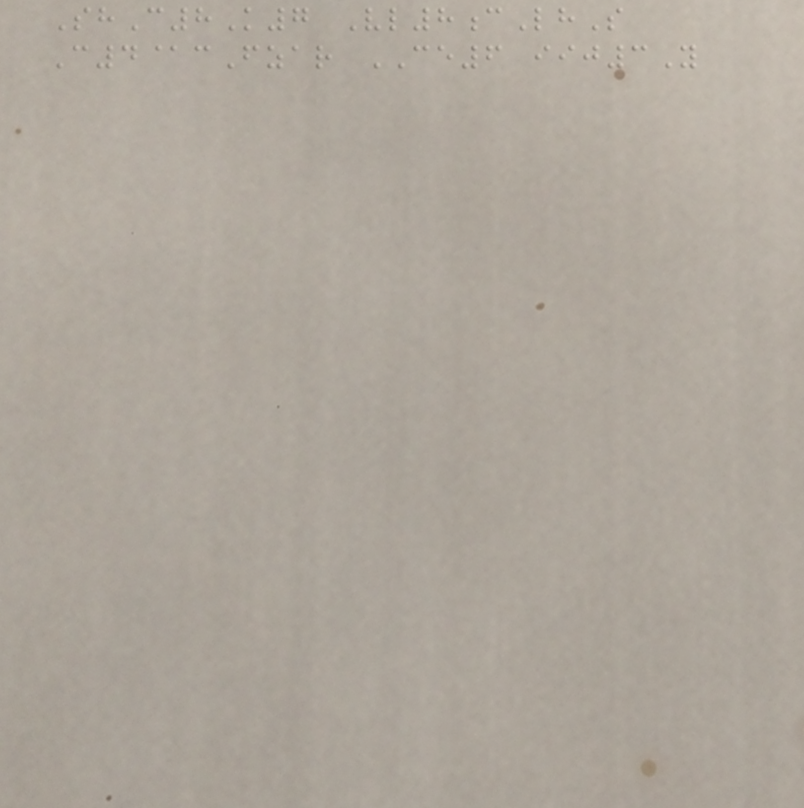ShC8K7 Vl8cLhS
C4@cFzar CE6 iij3Y
